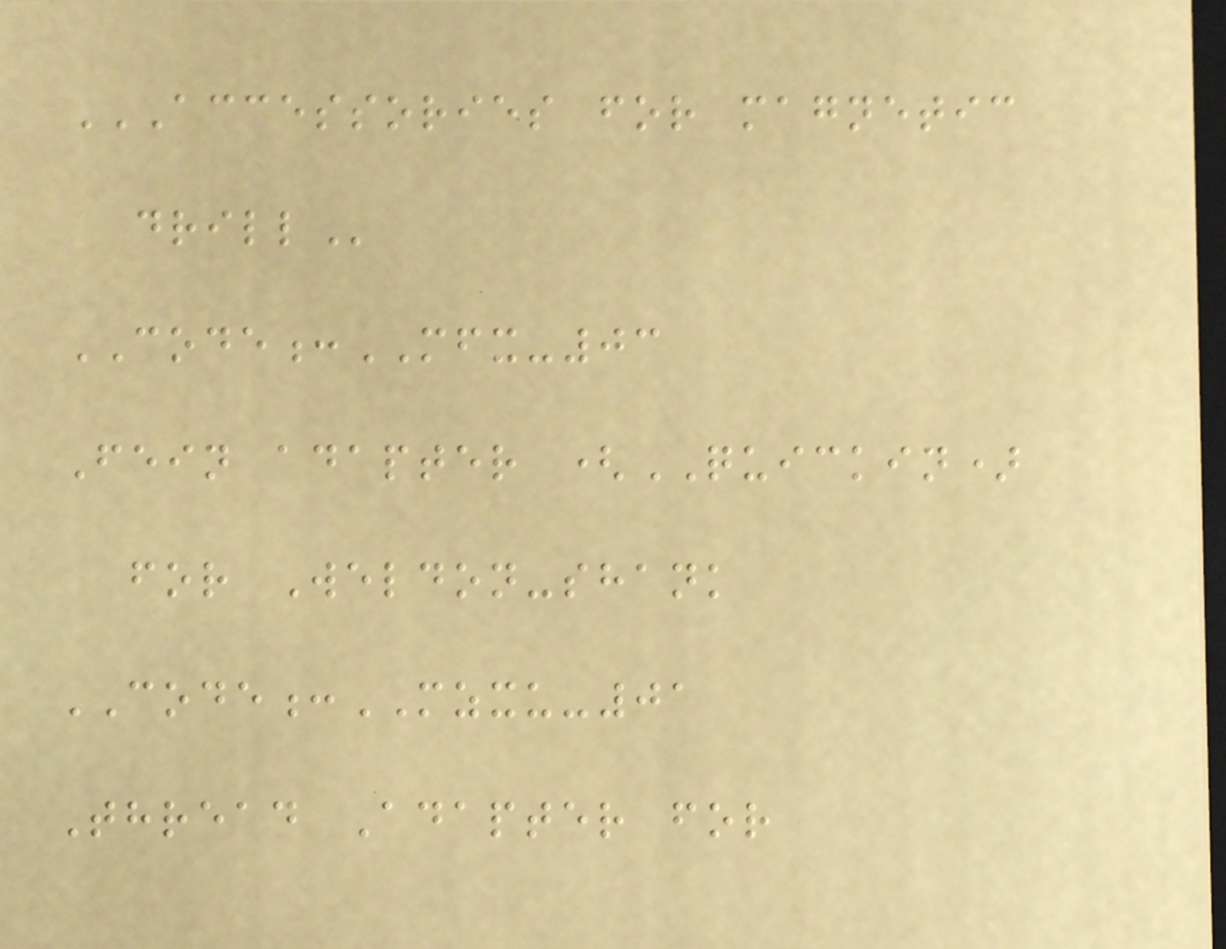ACCESSORIES FOR MAGNETIC
DRILL
CODE:MFX-03
Fein adapter (QUICKIN)
for Weldon-shank
CODE:MZXU-01
Thread Adapter for
